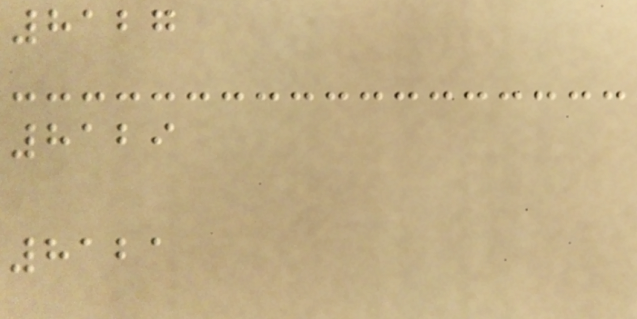8127
8129
8121
